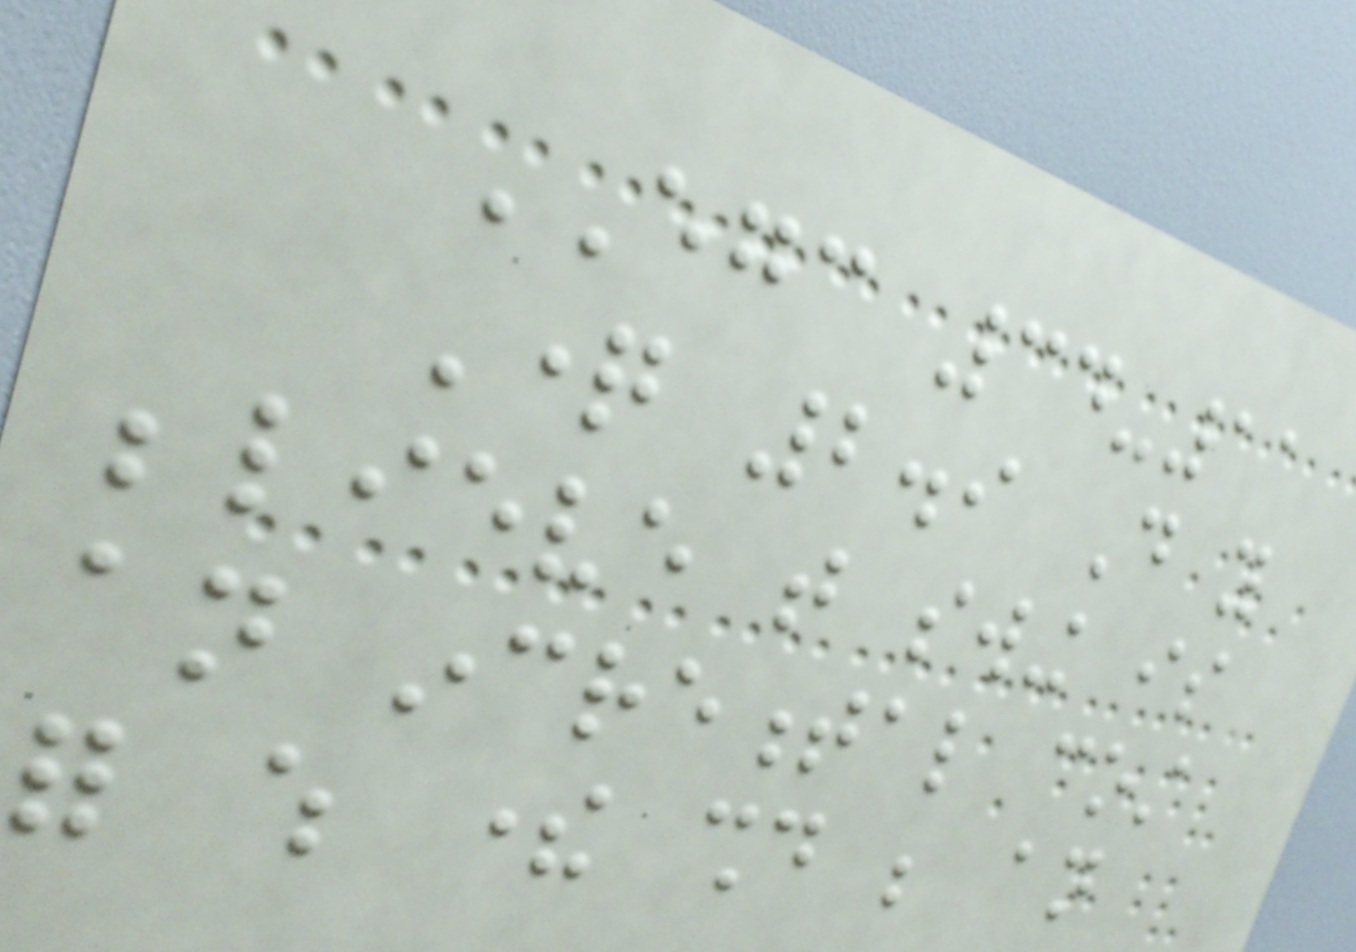EGC 34-11
Question 2.9 Do you
believe that swing is
an incremental cost
for which there should be an
